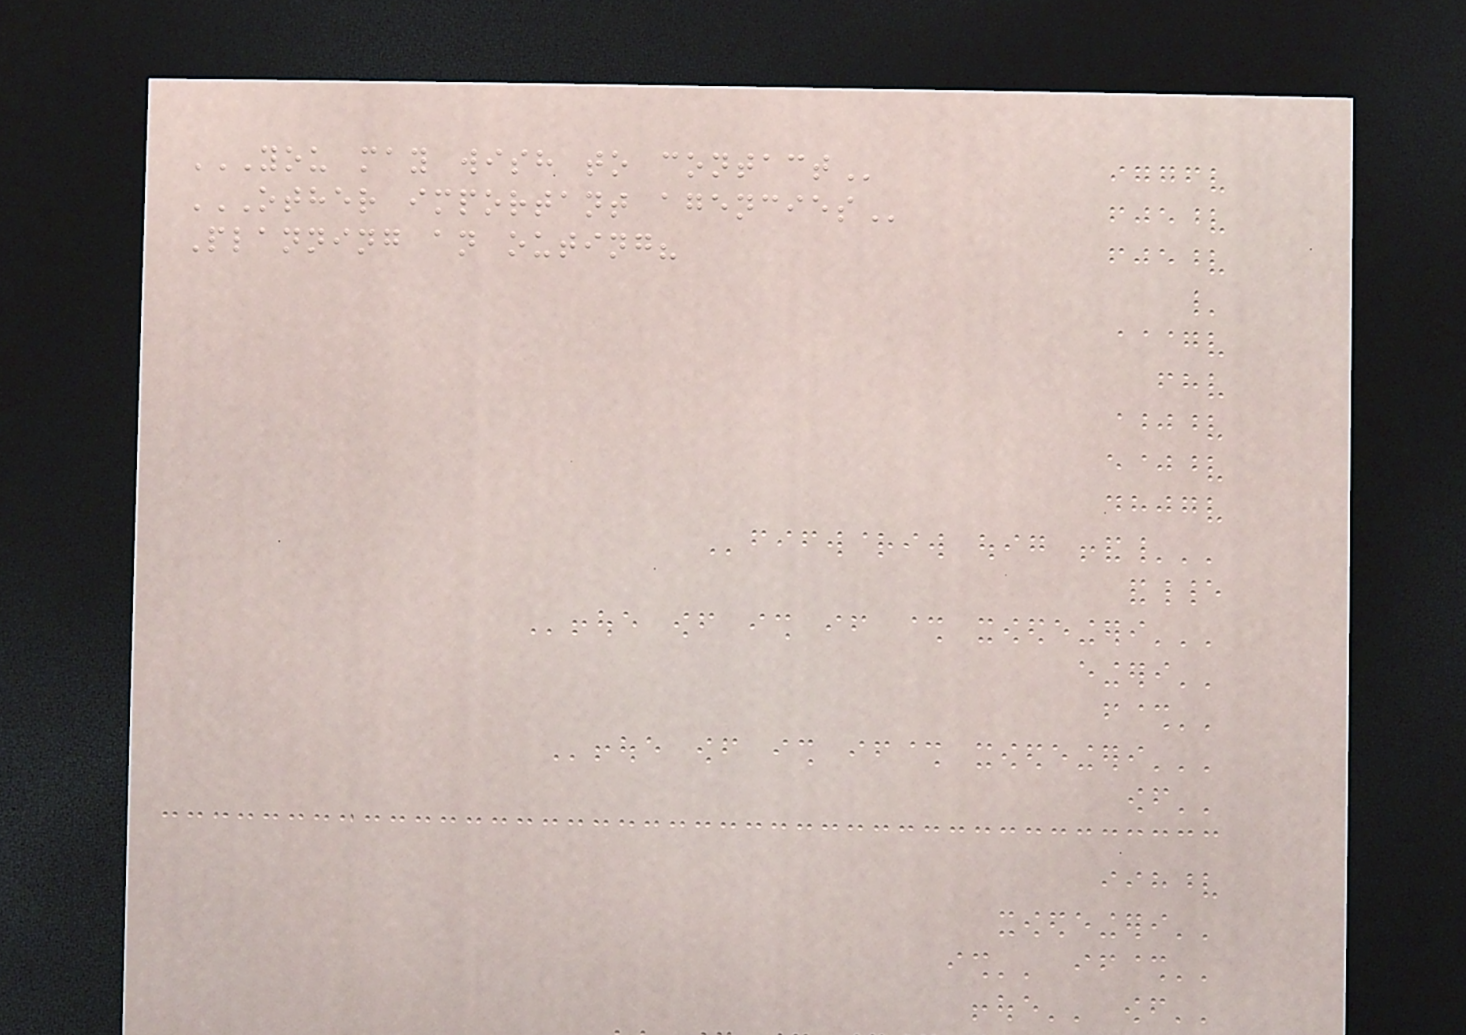YOU MAY WISH TO CONTACT
OTHER IMPORTANT AGENCIES
Planning an outing?
